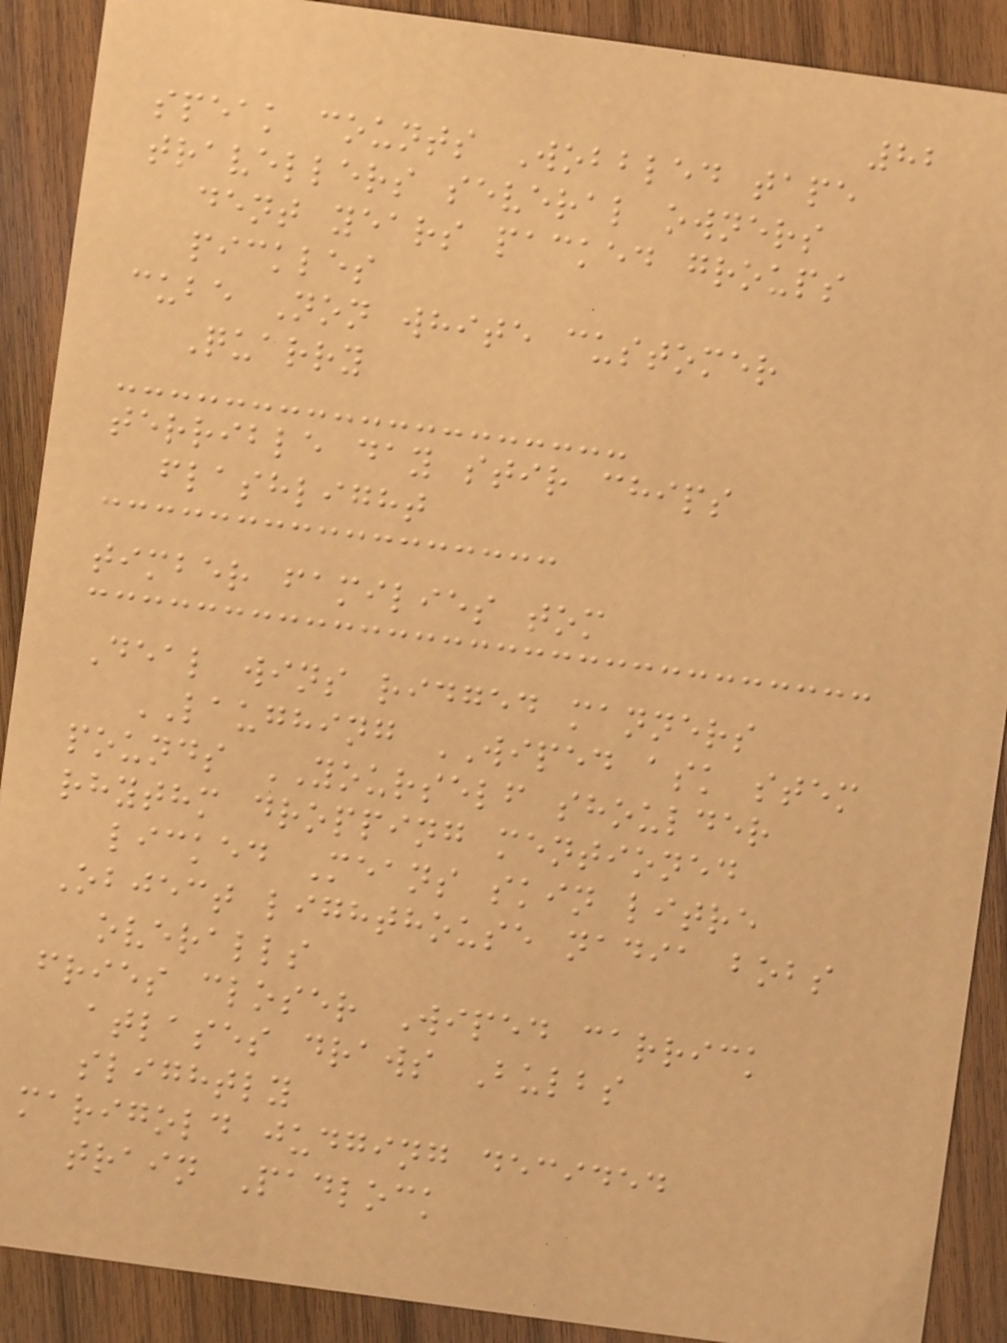82
speak counts Wobbled tape
travellers several owners
dent years packed groups
pickles
cube Non white customer
Quarry
terrible day stir chips
flashlight
timber families tom
Deal wins ridged manners
LAUGHING WIPED ask stem
pounds YOURSELF shoulder
rhythm dropping mentioned
licked Means skin litre
Object lighthouse nadia bobs
overalls
fries closer Wiped carrick
atlases draws Bulbs
slightly
marigold judging decided
train Padlock
